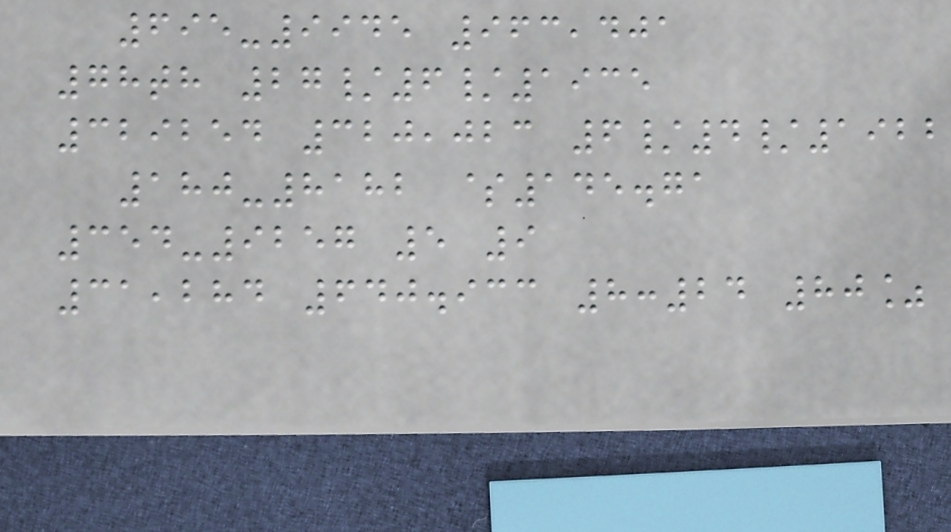695-9945 963,401
78th 27/6/1935
329254 320,023 6/4/1922
180-8182 $145.71
354-9257 5 9
31,284 640.933 8:24 80%
